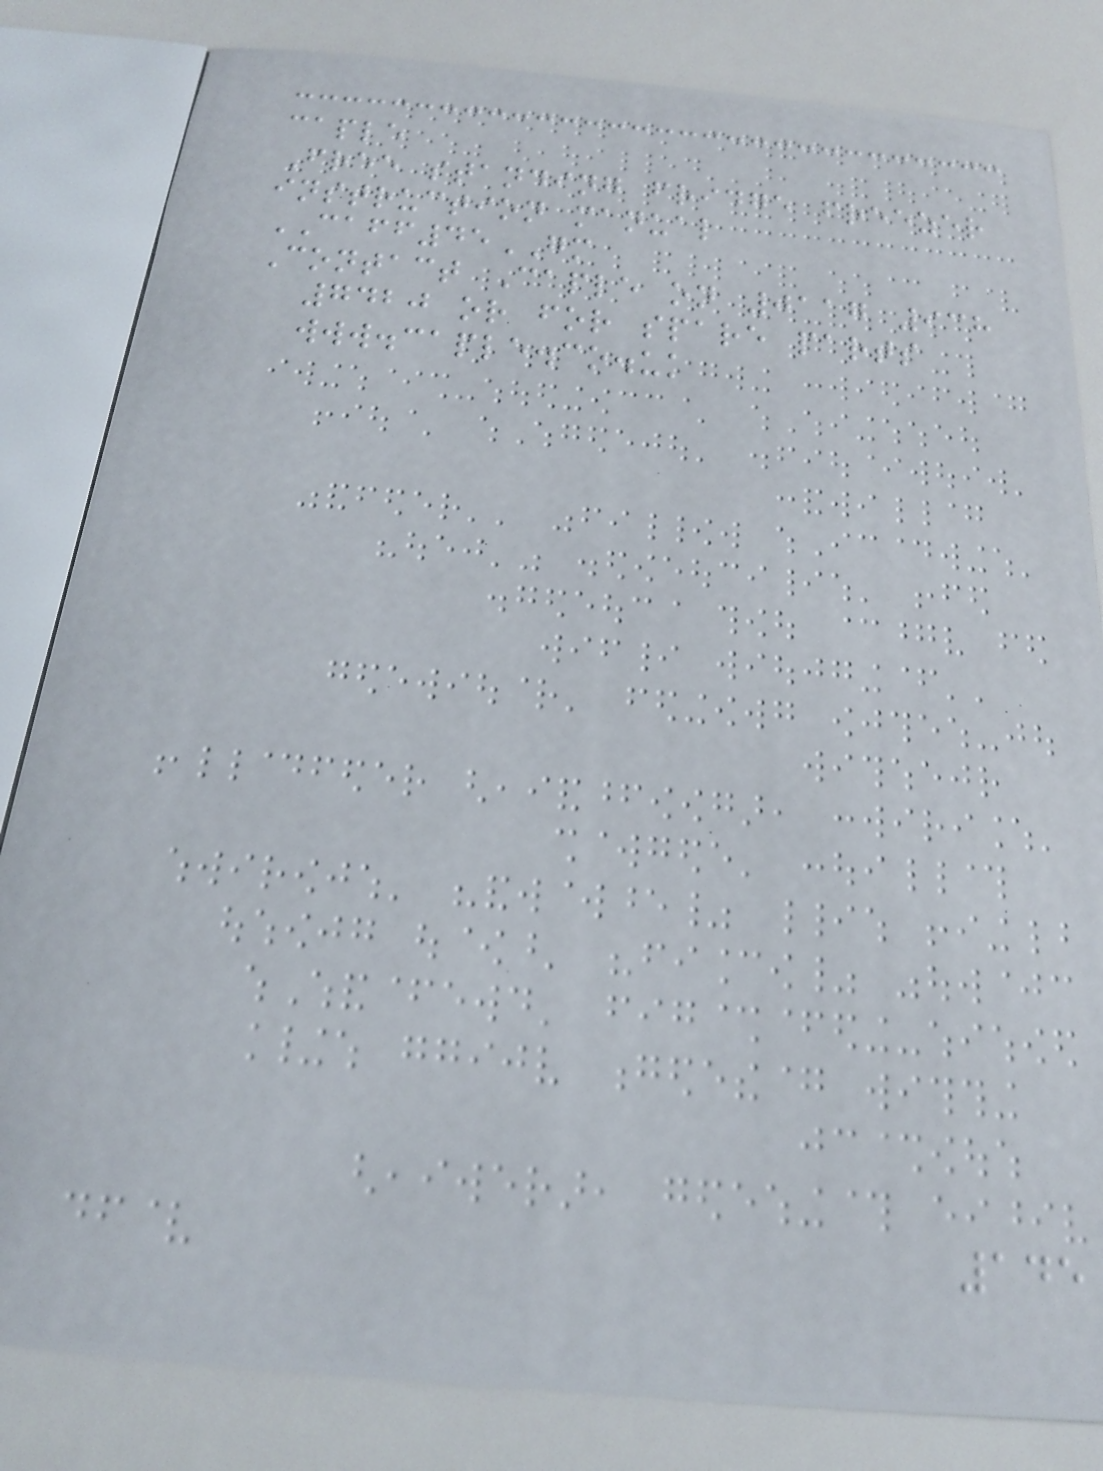caple
Free standing fridge freezer
instruction manual
CAFF45GM
Contact Caple on 0117 938
7420 or for spare parts
www.caple.co.uk
145
